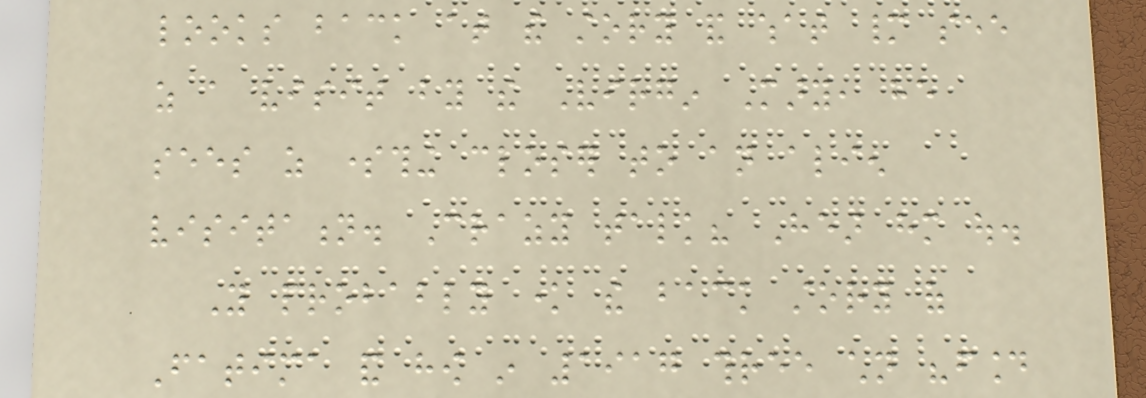looks back at the story and what many see
as a visit by the Virgin Mary, he
sees as something closer to an alien
visitation. Crazy talk? Hear him out.
You probably know the back story of
Fatima and how in 1917 three children "found
